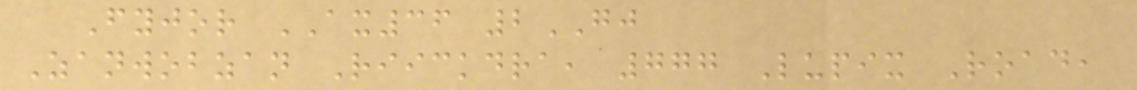Fyjor AX36 2GJ
Zanwobzan Riickdra, 777 Lupix Road,
